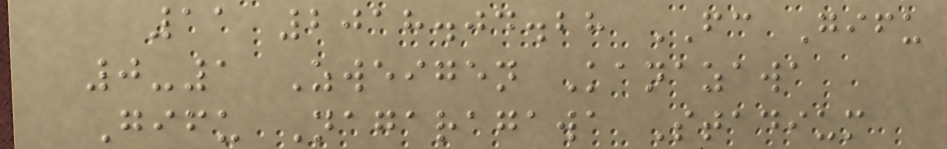11 2018.04.28 FC Gifu
0-1 Zweigen Kanazawa
Gifu Nagaragawa Stadium
